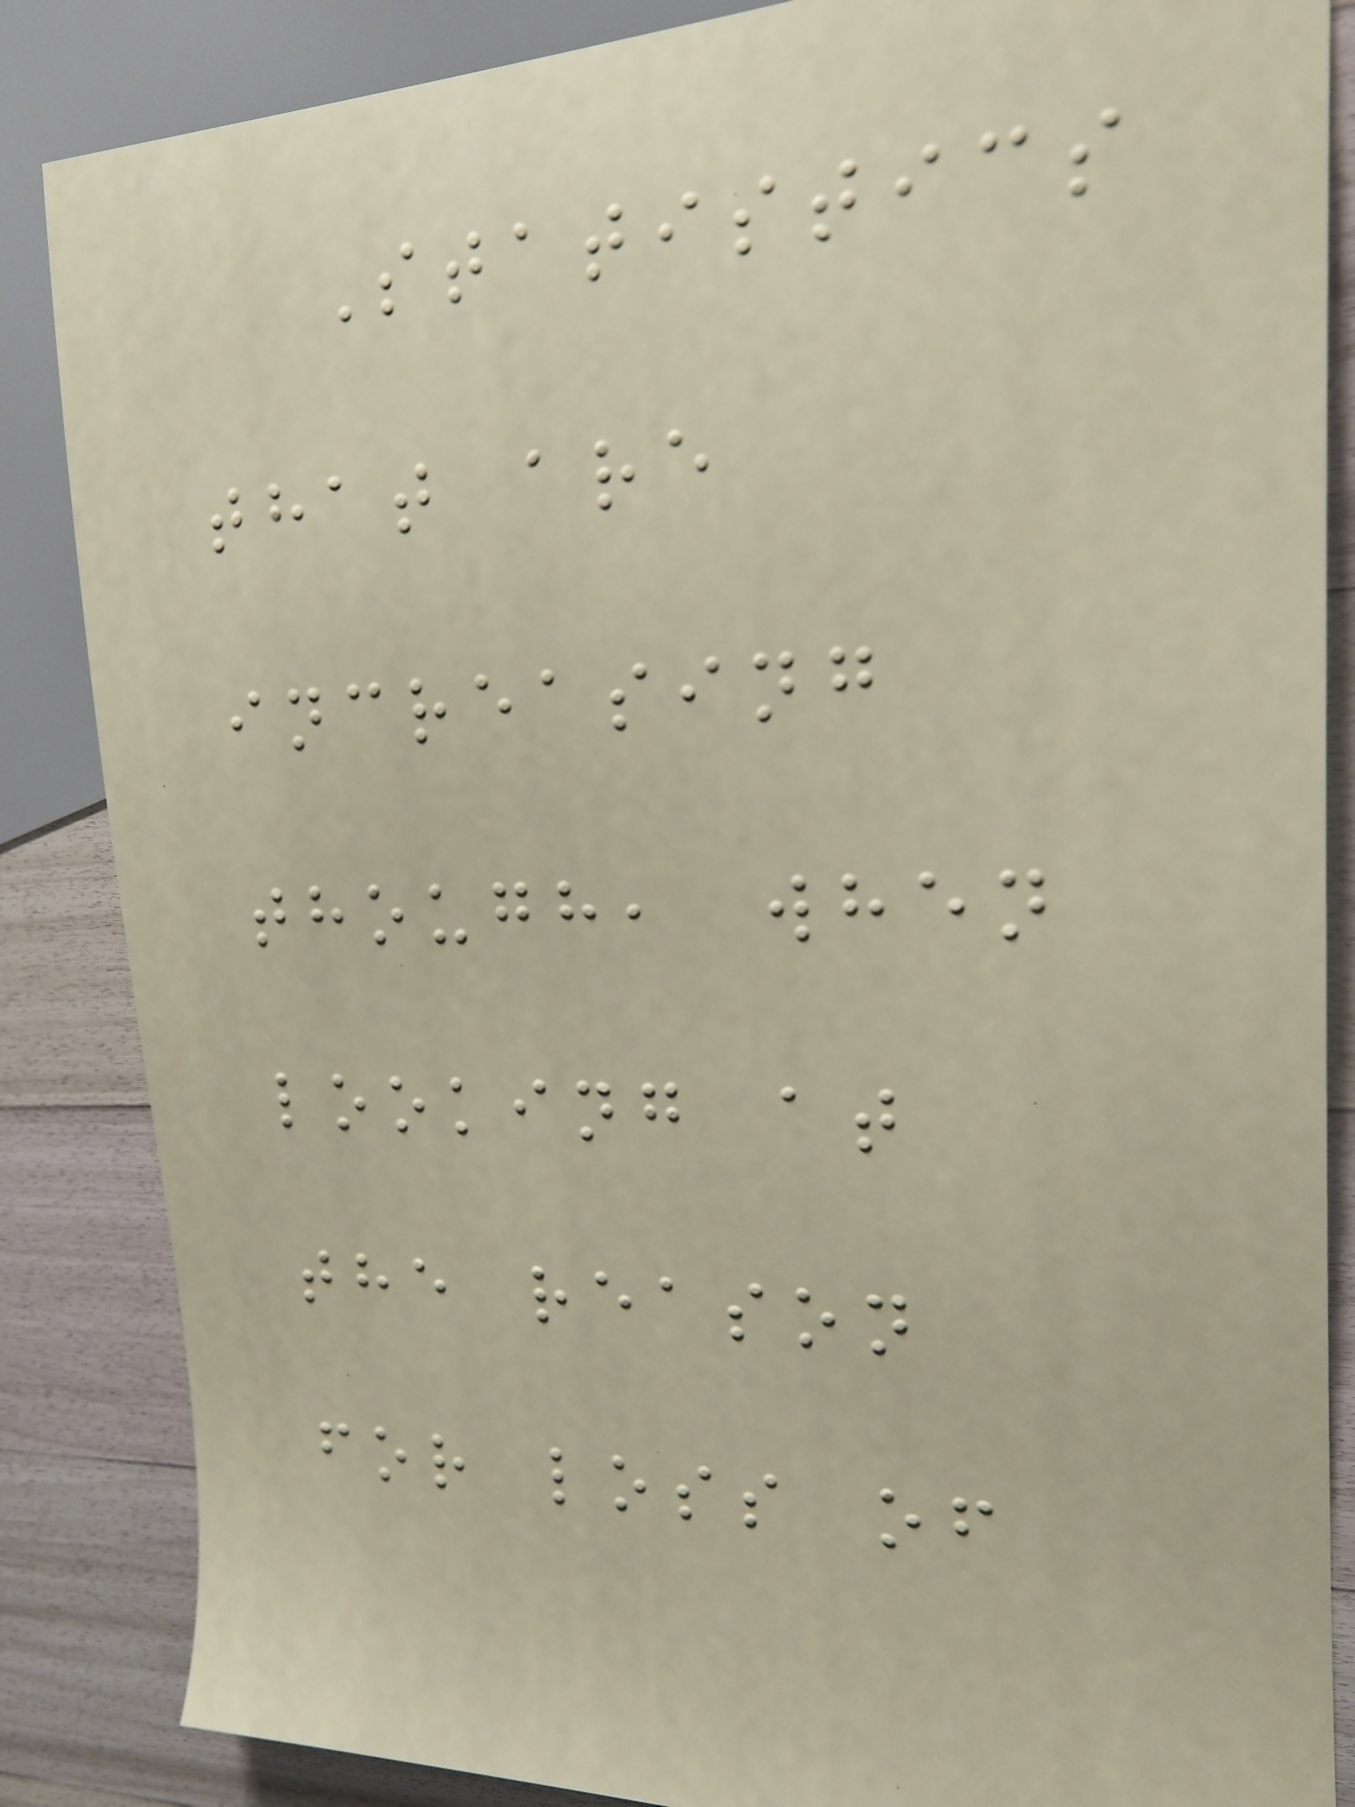Statistics
that are
increasing
though, when
looking at
the reason
for loss of
